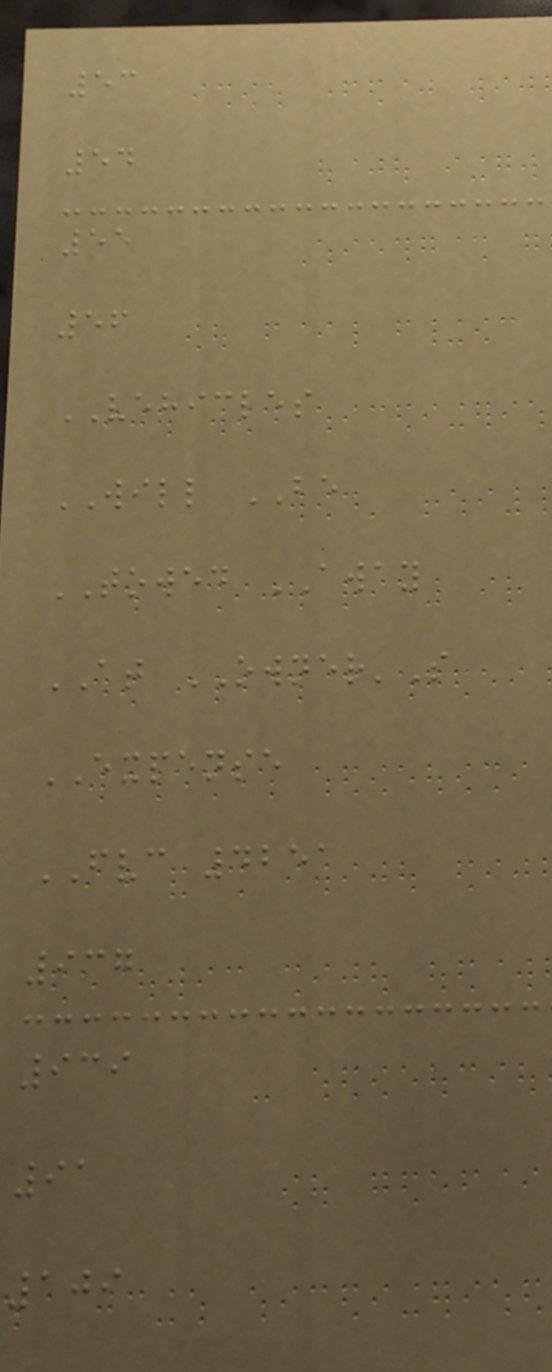53
54
55
56
VEHICLES
WILL BE
TOWED AWAY
AT OWNER'S
EXPENSE
FVC 4251
937
939
91
109
